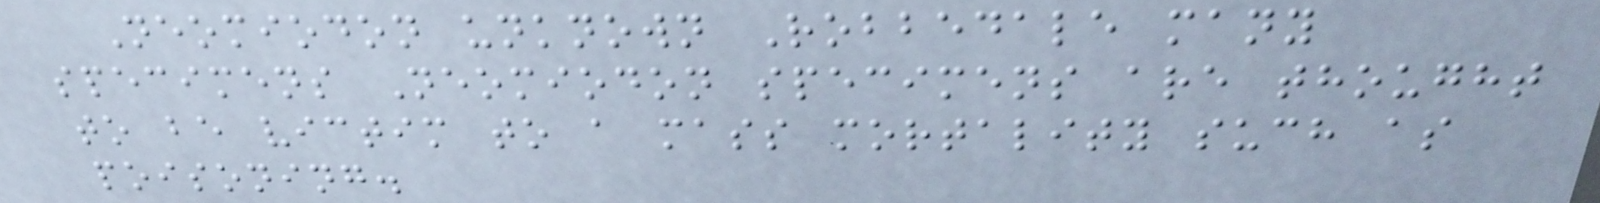Neomiodon unknown Robbedale many
specimens Neomiodon specimens are thought
to be victim to a mass mortality such as
poisoning.
